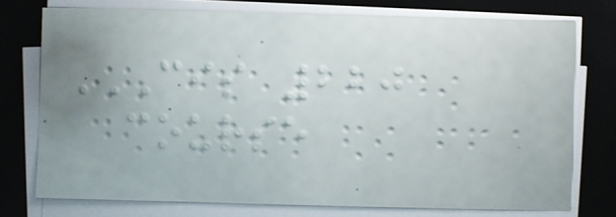CIS 220
COURSE
